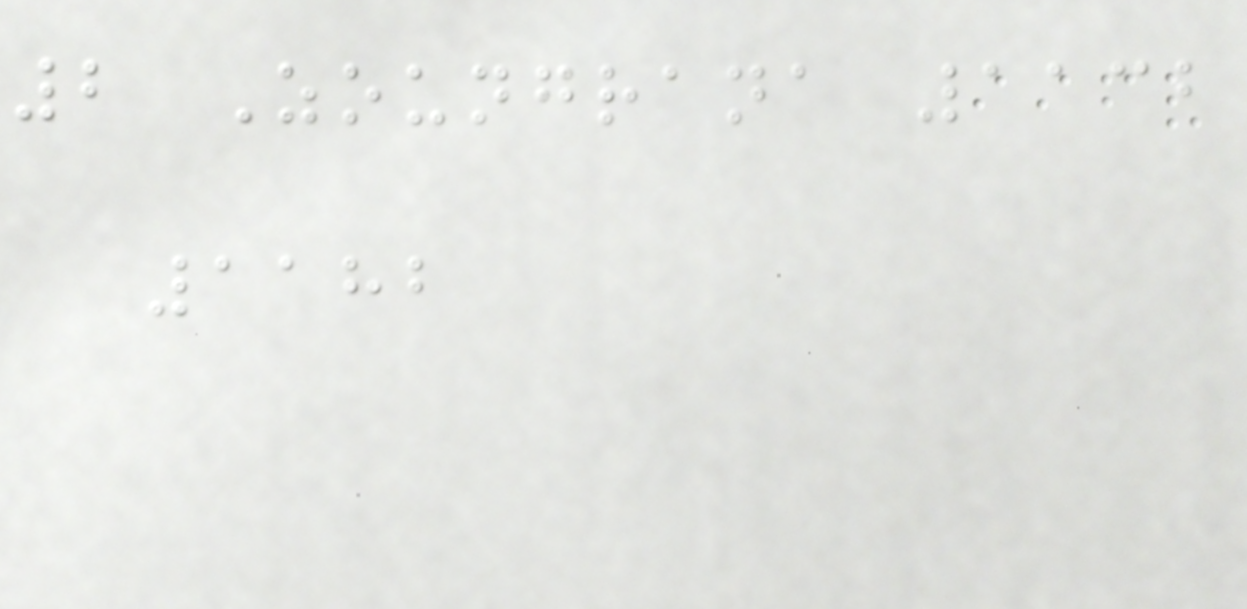2 Zoungrana 1132
1182
